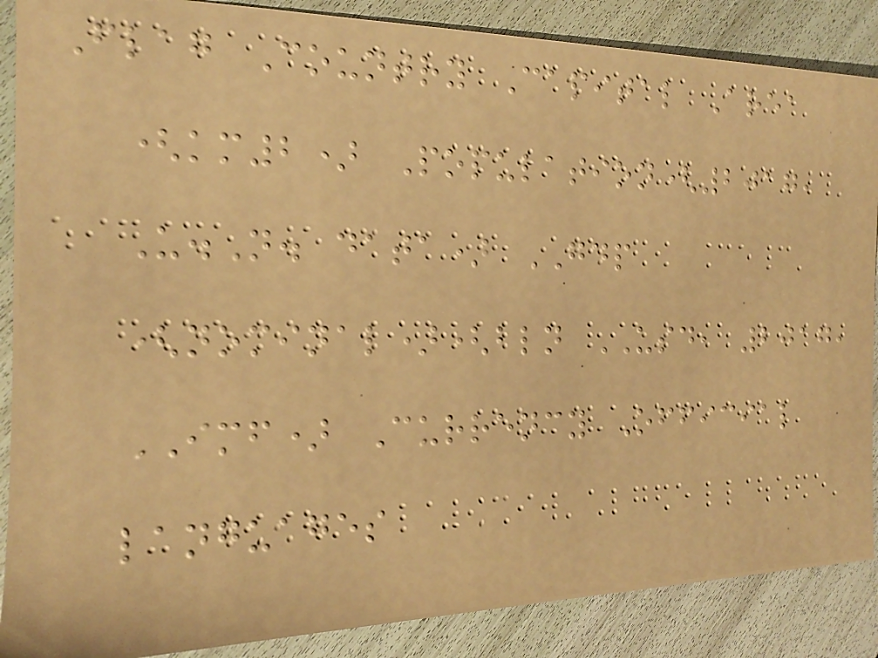Flag Country Capital Area
(km2) Population(2017,
U.N. data) GDP
(nominal)(bln USD, 2017,
IMF) Currency Official
languages
